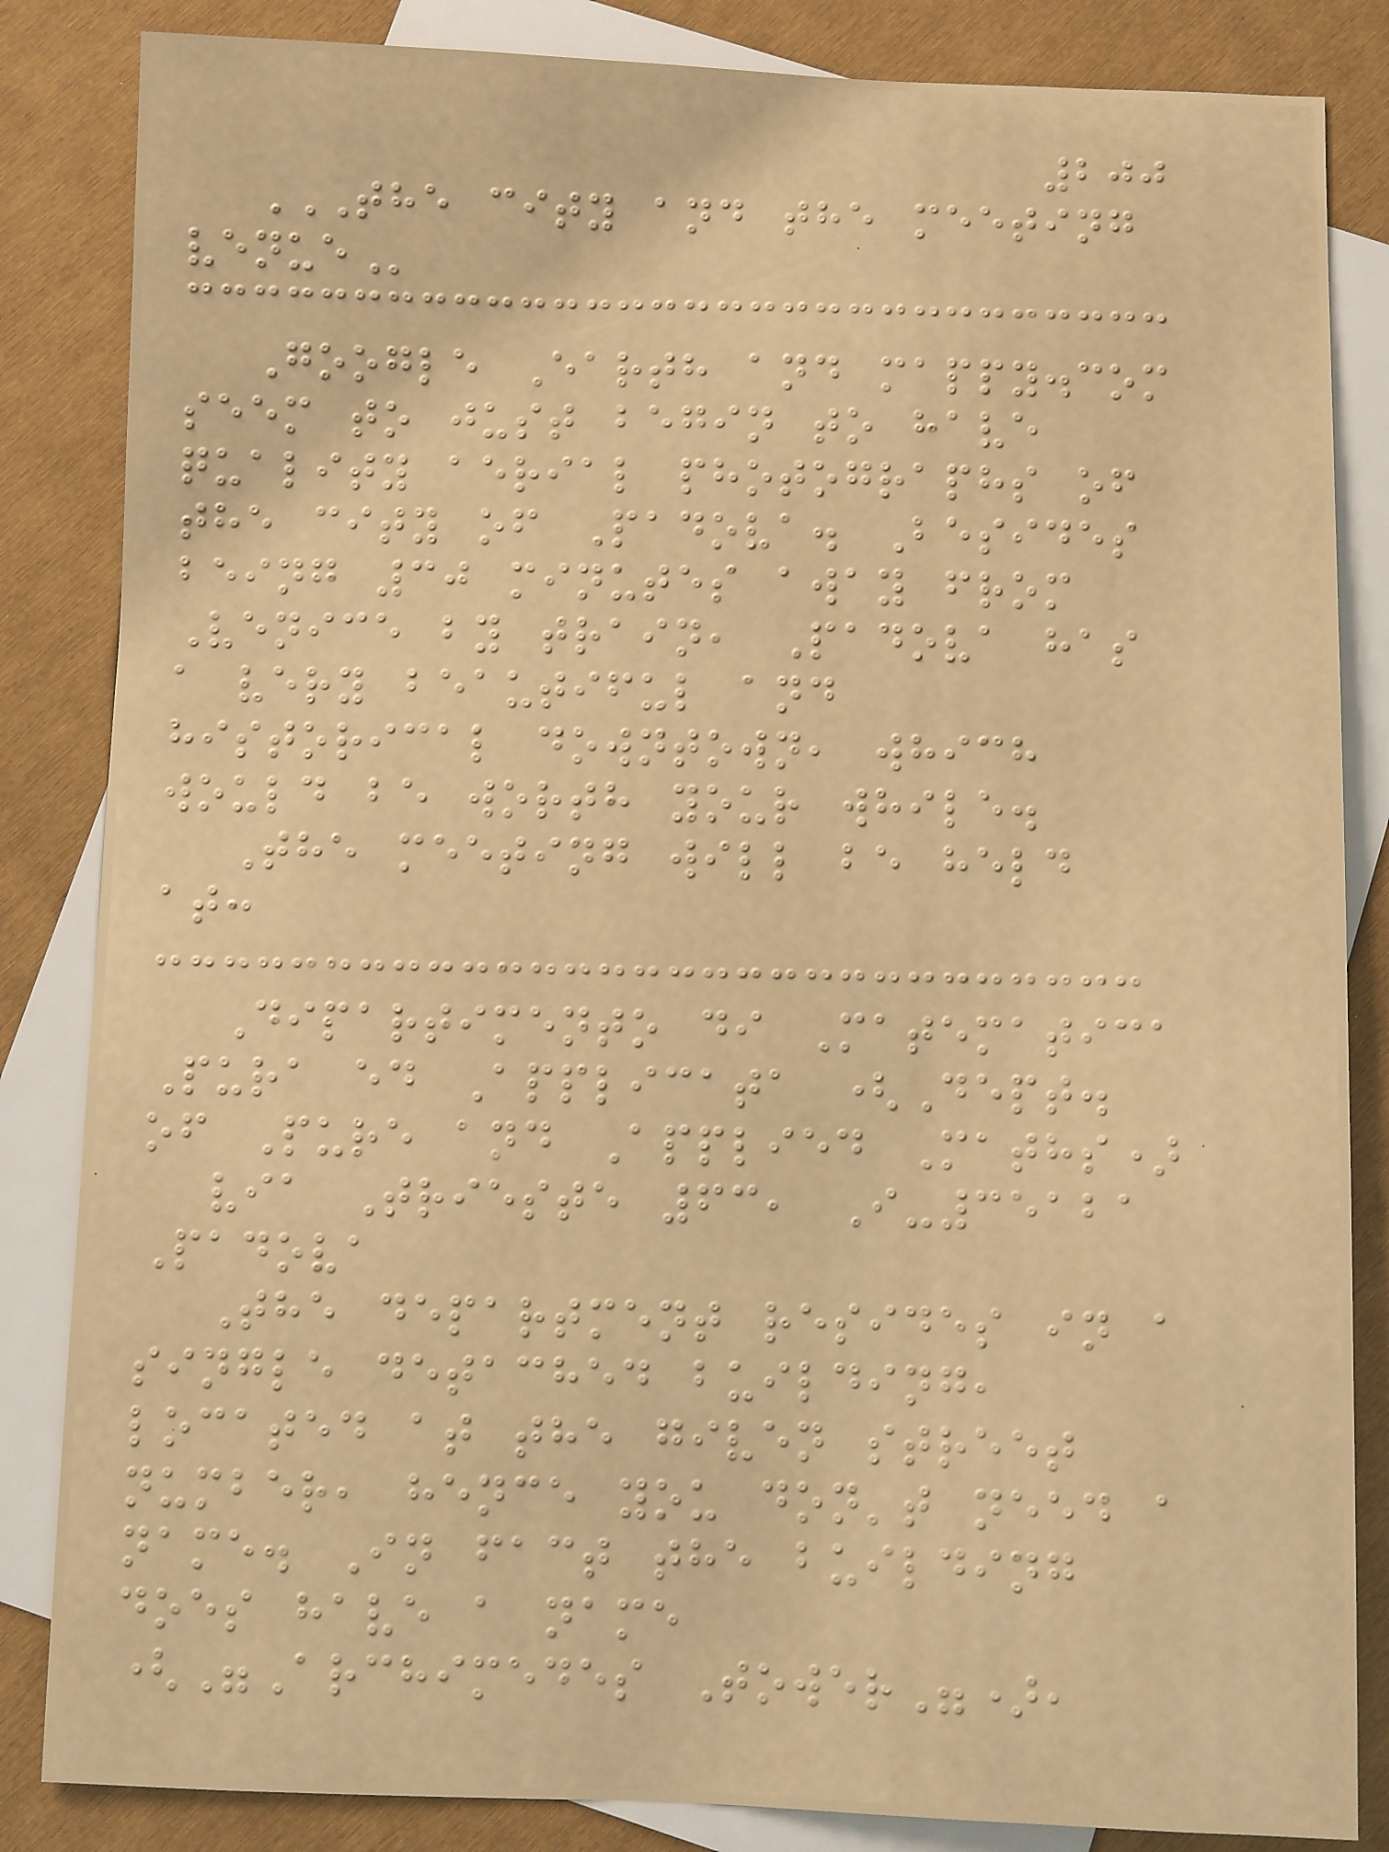200
THE CITY AND THE MEETING
VENUE
Google Earth and mappy.com
seem to just begin to have
quality aerial photographs of
the city of Padova. Besides
being 30 minutes away from
Venice by train, Padova has
a very beautiful and
historical downtown, which
would be worth your while.
The meeting will be held
at:
Dipartimento di Matematica
Pura ed Applicata (Dept.
of Pure and Applied Maths)
via Trieste 63, I-35121
Padova
The department resides in a
single detached building,
located at the given street
number, hence you don't need a
name. In fact the building
does have a name
("Archimedes Tower"),
